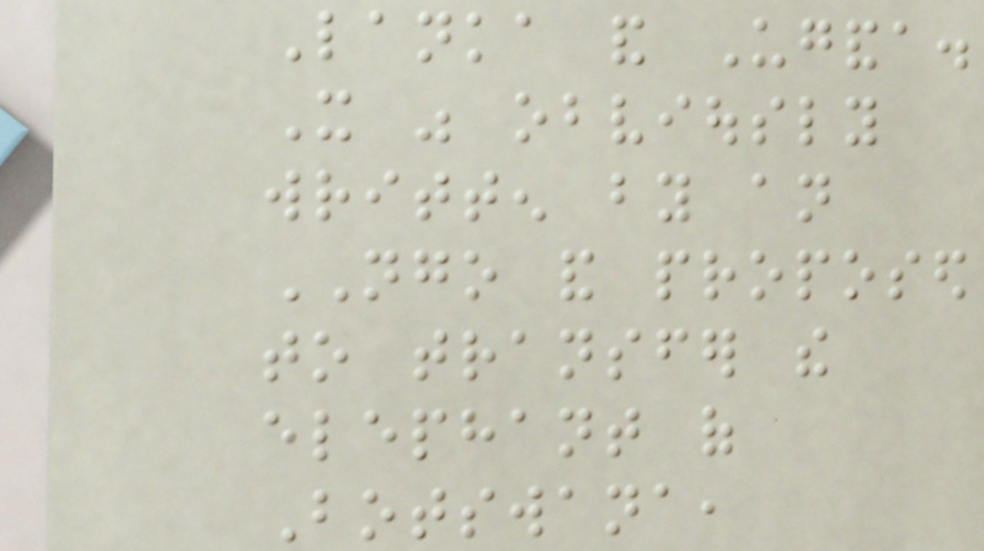Lanka and Uganda.
It was obviously
written by an
NGO and proposed
to transfer the
elephant of
Botswana,
